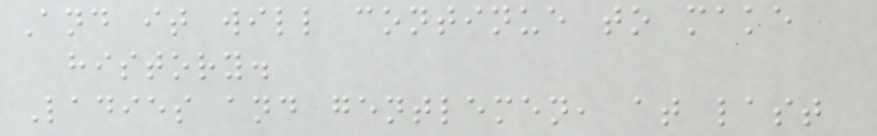And it will continue to make
history.
Ladies and gentlemen, at last
